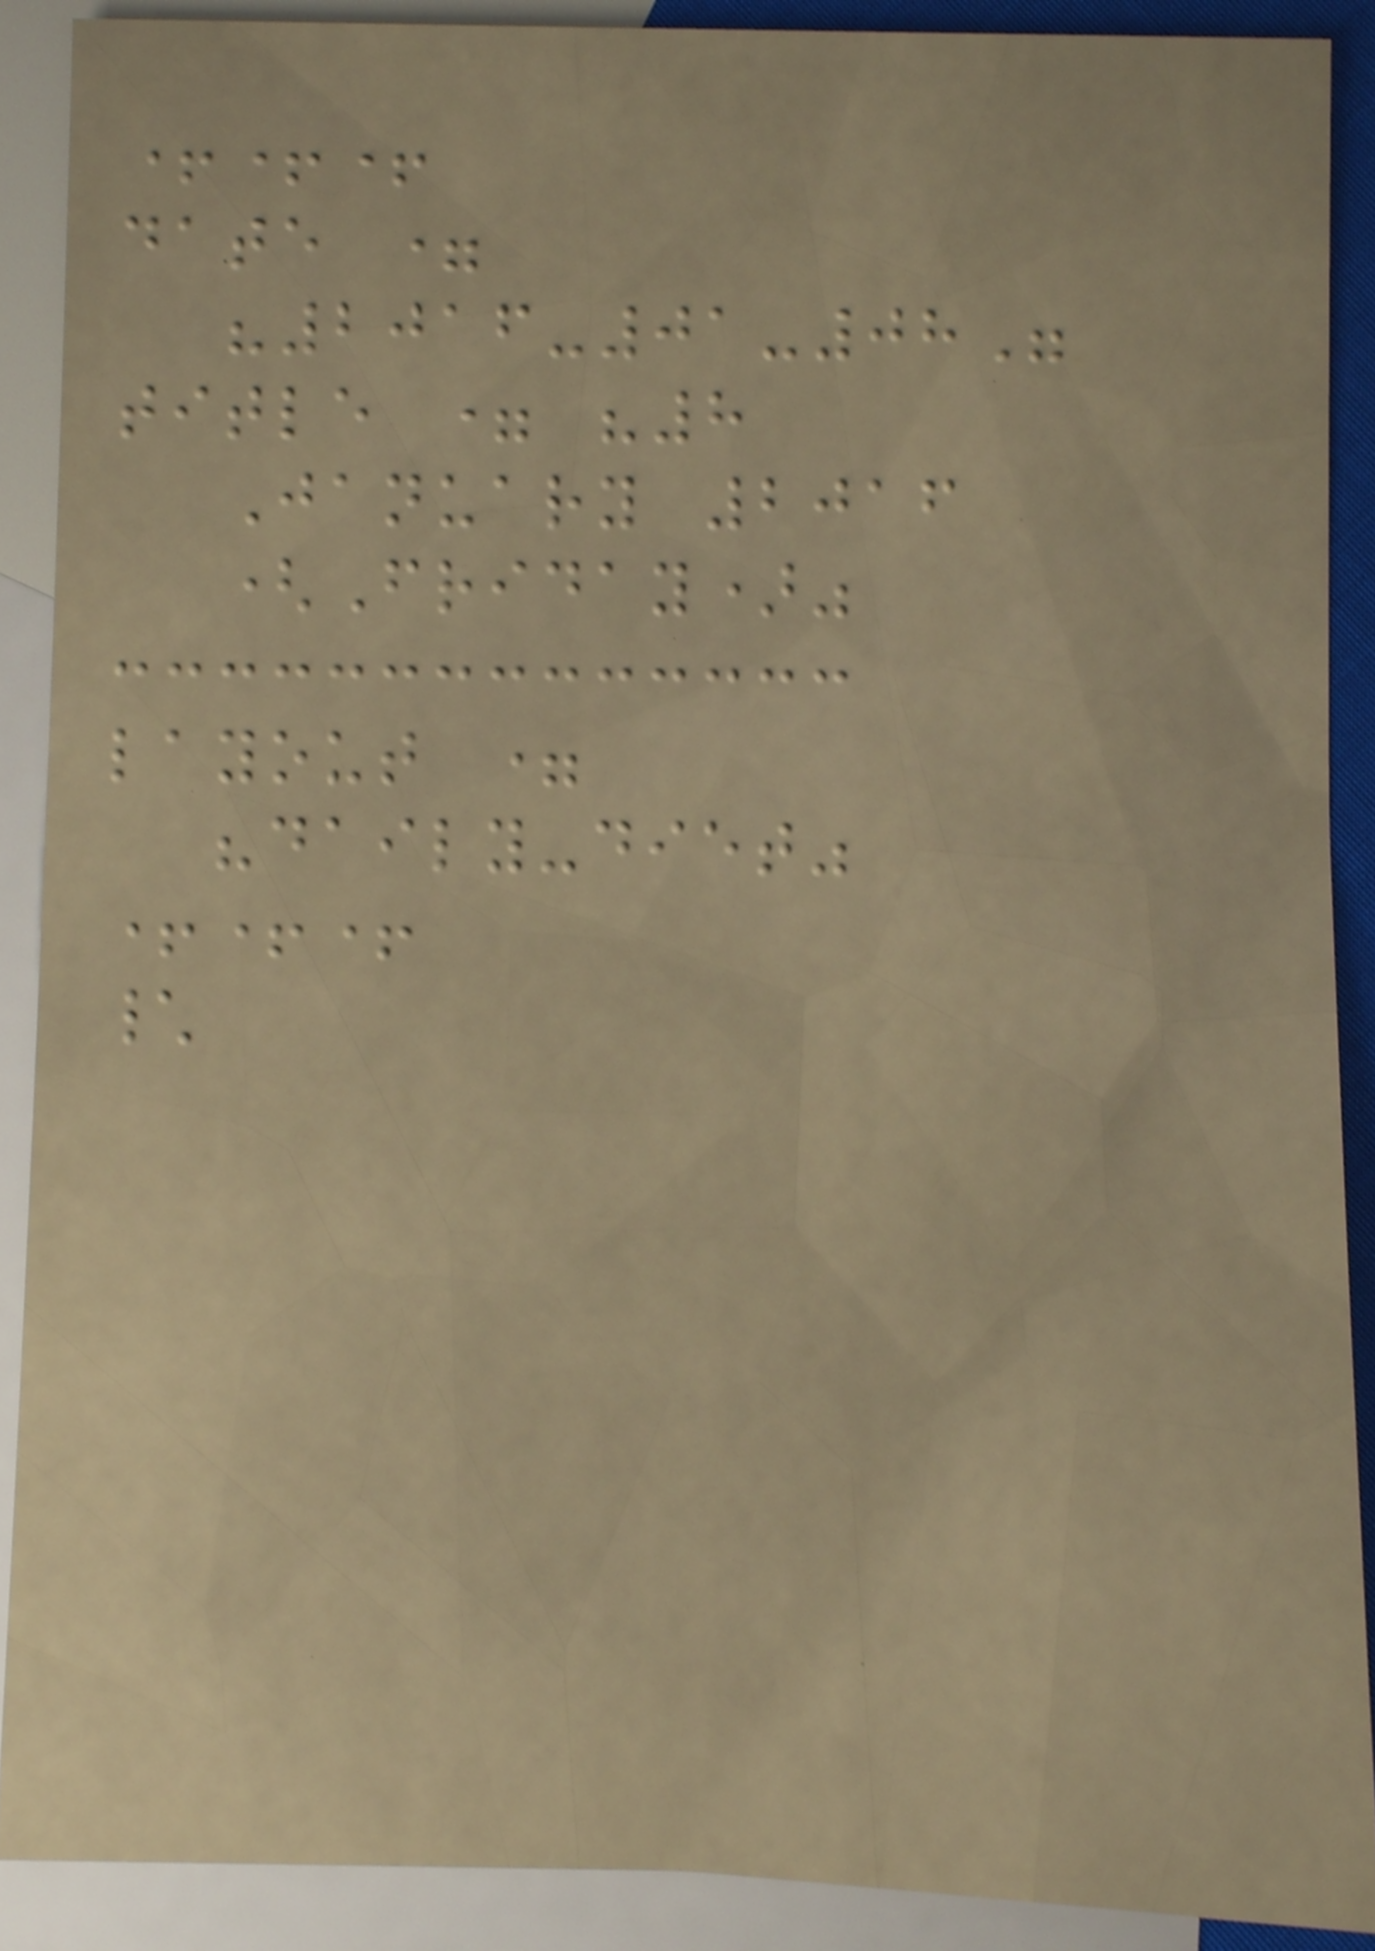+++
date =
"2016-01-08"
title = "8
January 2016
(Friday)"
layout =
"daily-diet"
+++
\
